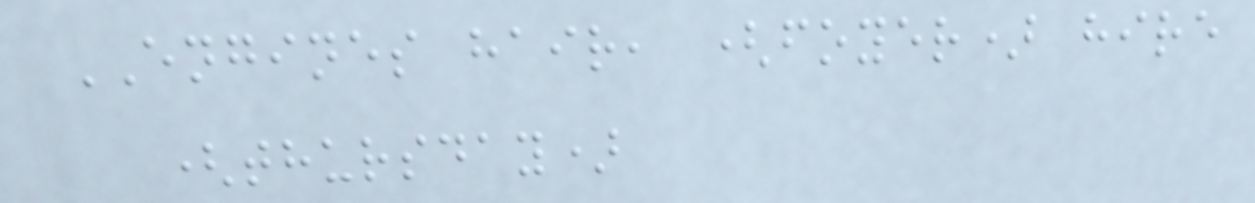ENGINES hair, (foyer) hire
(thursday)
